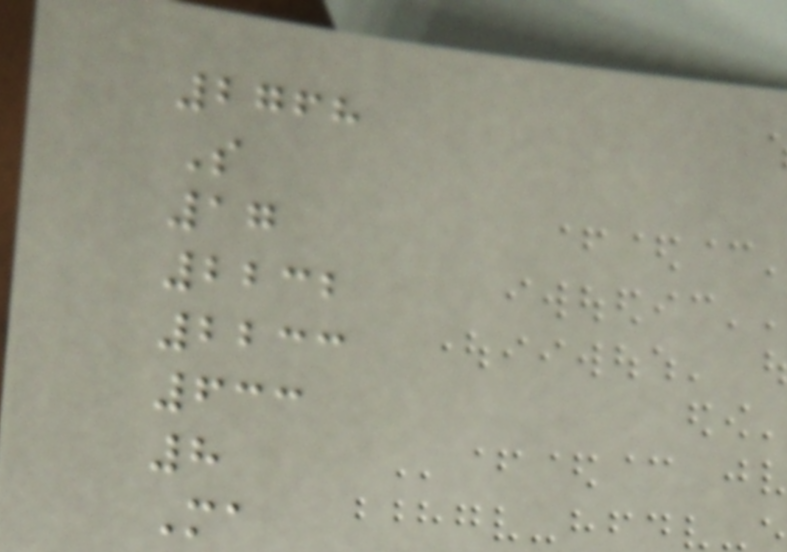2768
S
17
2232
2233
633
8
Ma
